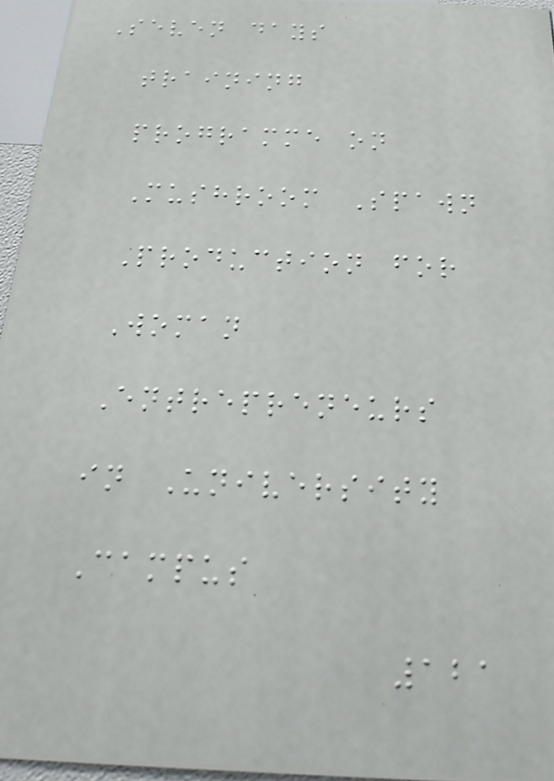Seven days
training
programme on
Mushroom Spawn
Production for
Woman
Entrepreneurs
in University
Campus
121
